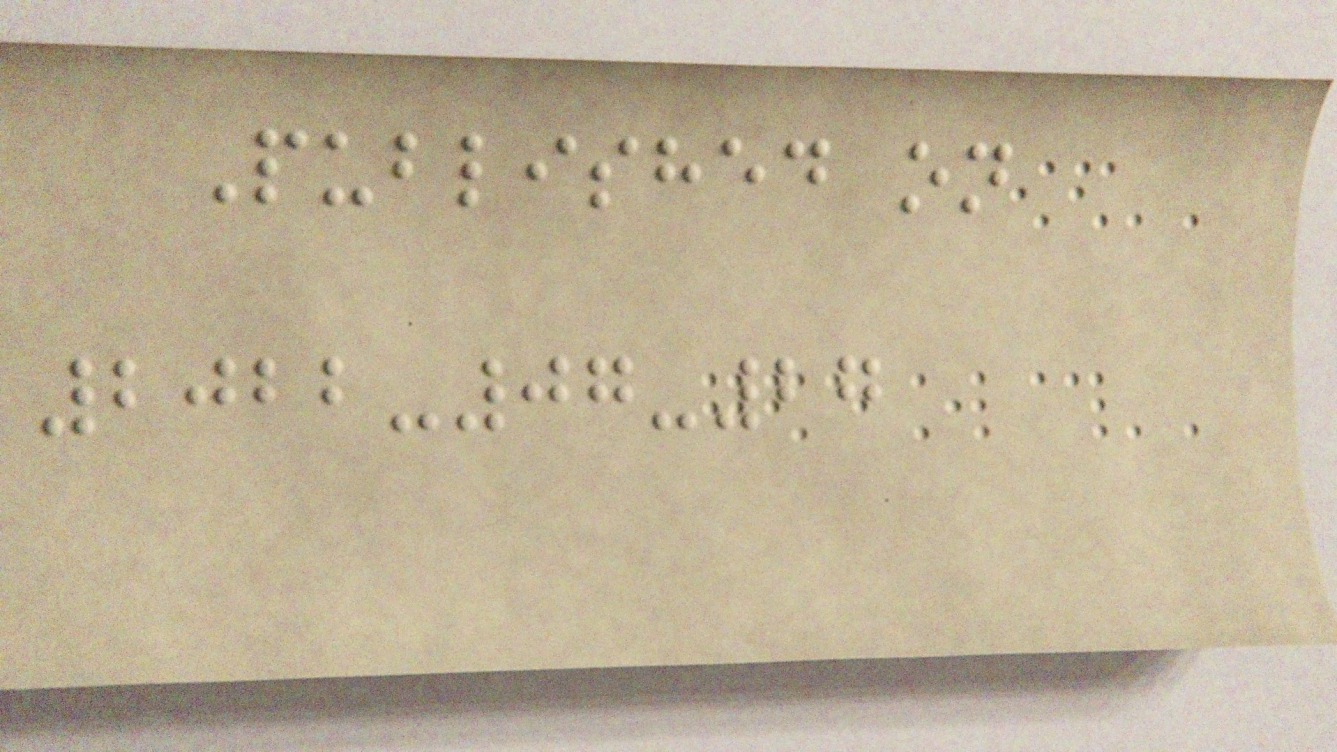Published on
2022-07-27
